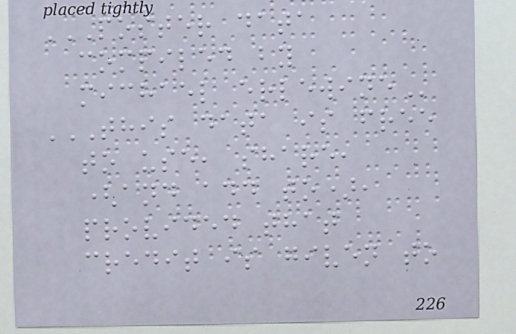POSTER DATA
COMPILED BY
MICHAEL ERLEWINE
THIS DATA IS FREE
TO USE, SHARE,
(AND ADD TO),
PROVIDED THAT
CREDIT IS GIVEN TO
